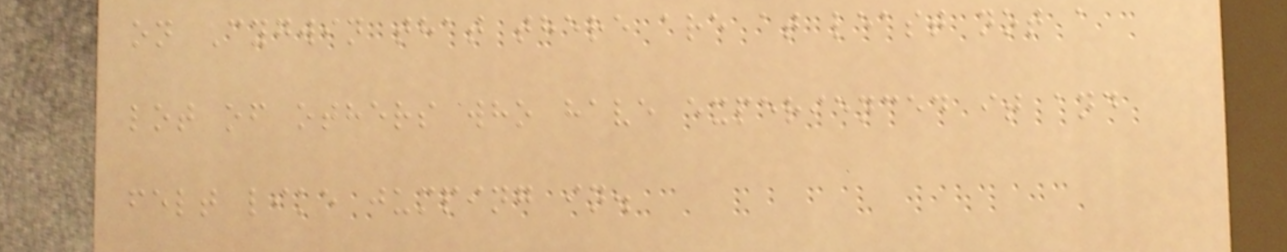on Cygwin that there are at least not a
lot of others who have experienced it and
felt like jumping in.
